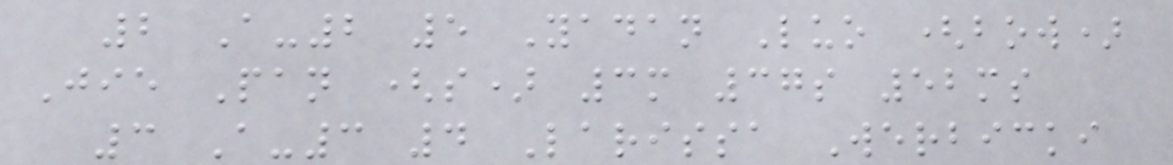2 A-2 5 Yadan Luo (bow)
Jie Pan (s) 3m 37s 52ms
3 A-3 4 Larissa Werbicki
